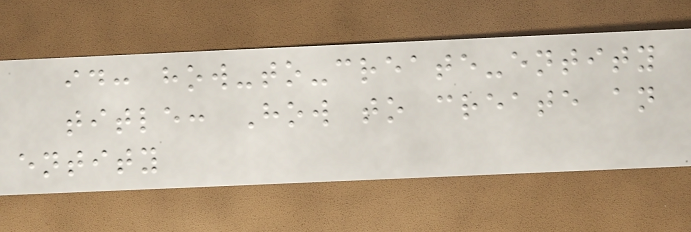id: how-to-create-entity
title: How to create an
entity
